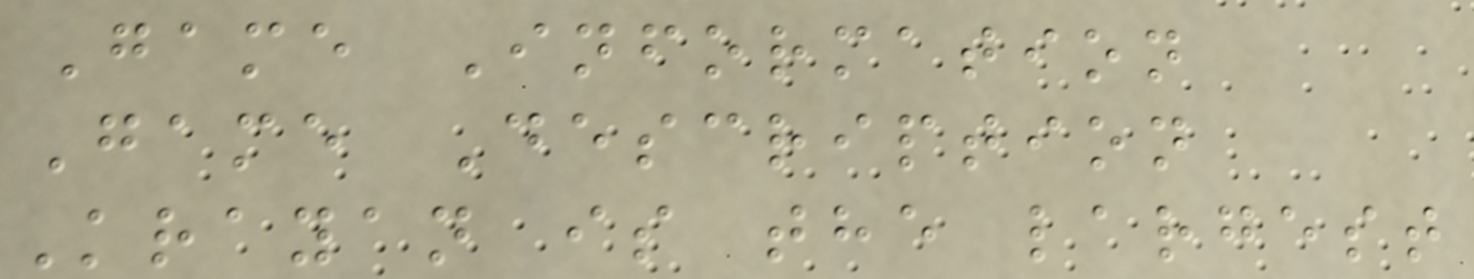Game Information
Game Description
Krayan is the largest
